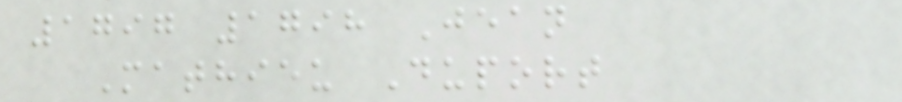1797 1798 Jean
Mathieu Duport
